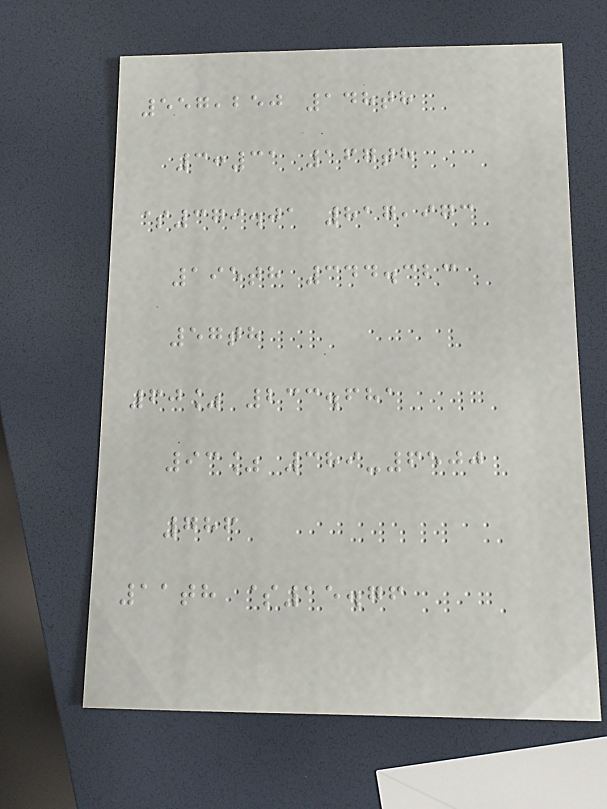557,250 148th
3:31 167th
$379.01 817,973
195th 344.323
57th
60% 233.681
93% 389-6500
786
11th $15.76
